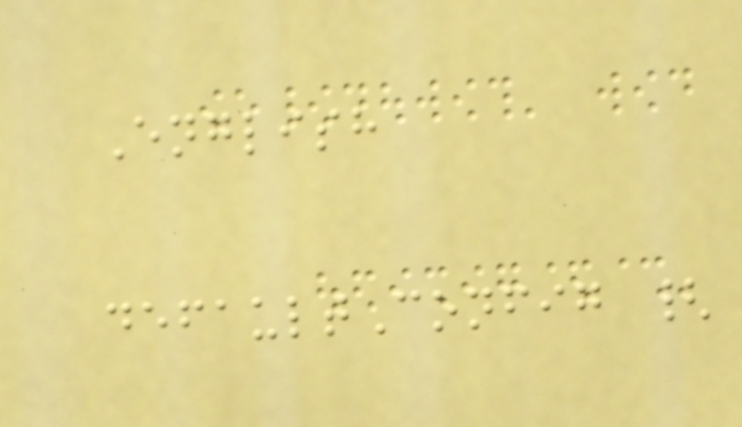English
defaultConfig {
